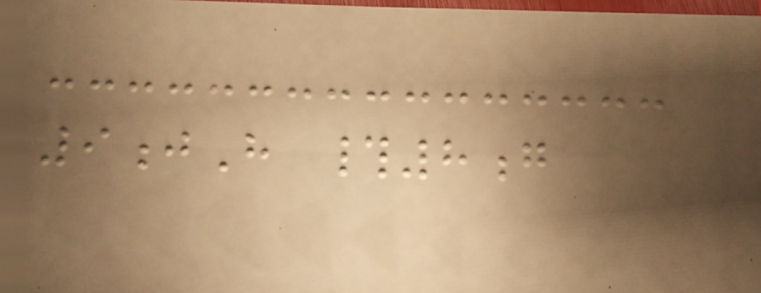9jH #8g
